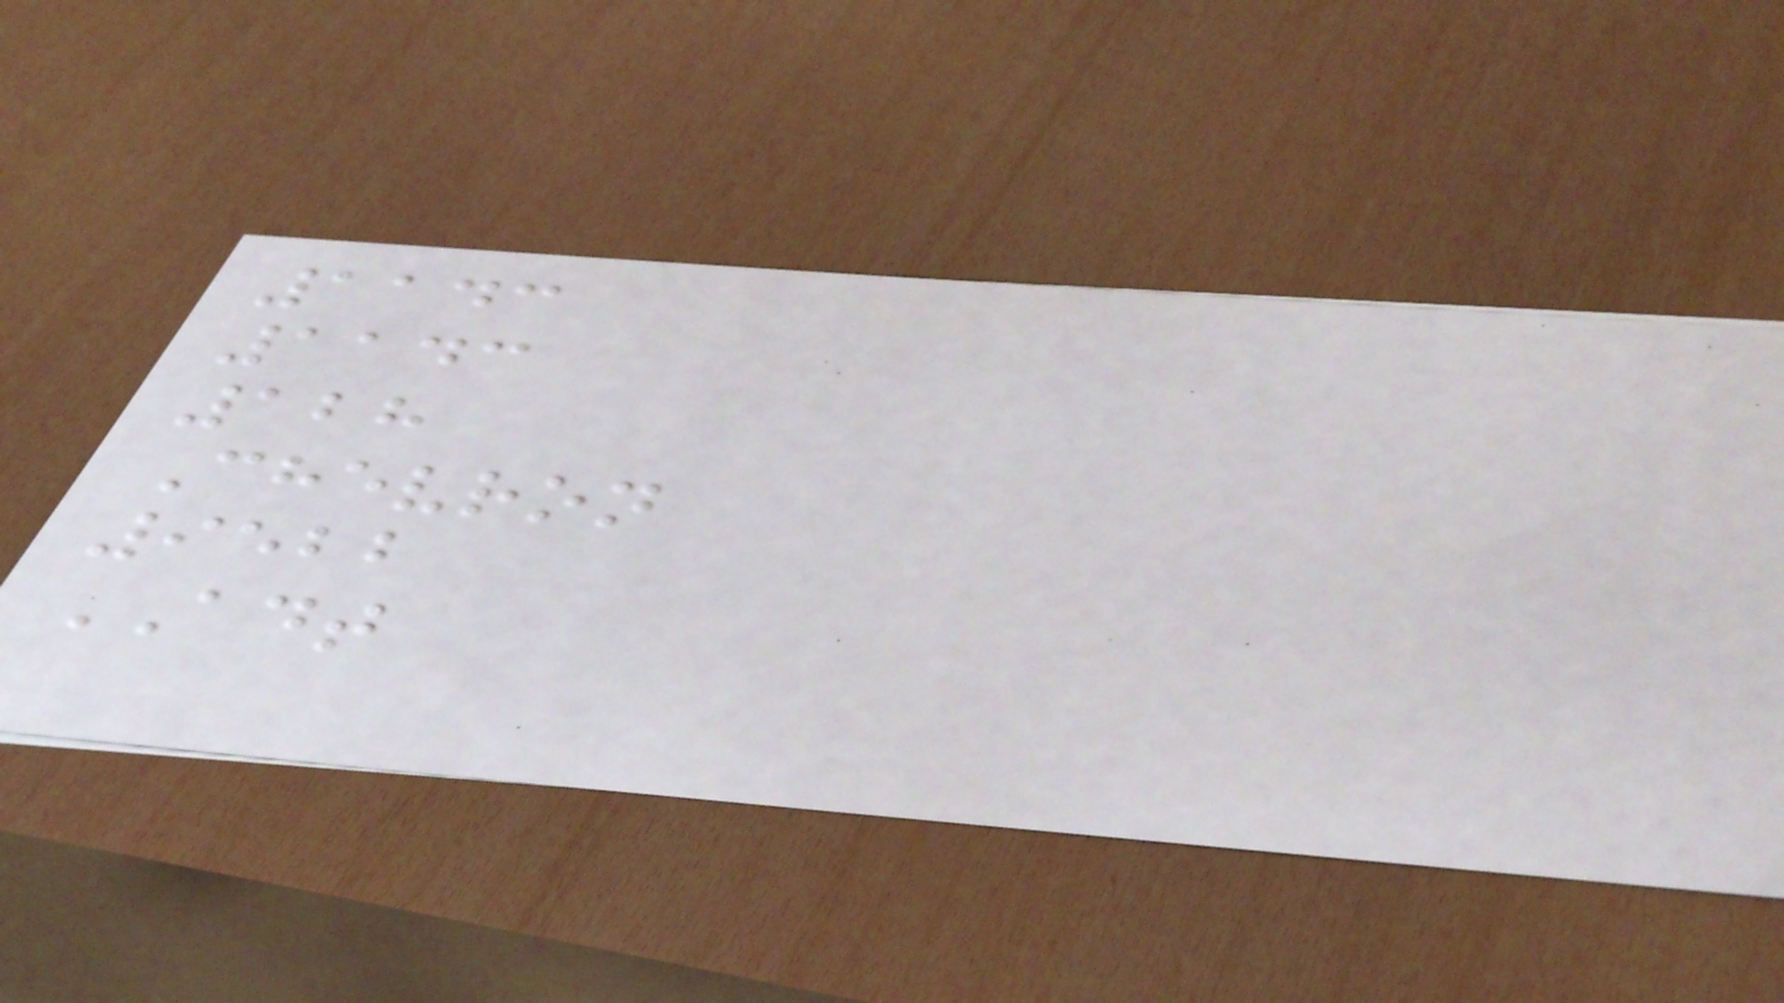1143
1143
128
Chevron
9522
ADT
